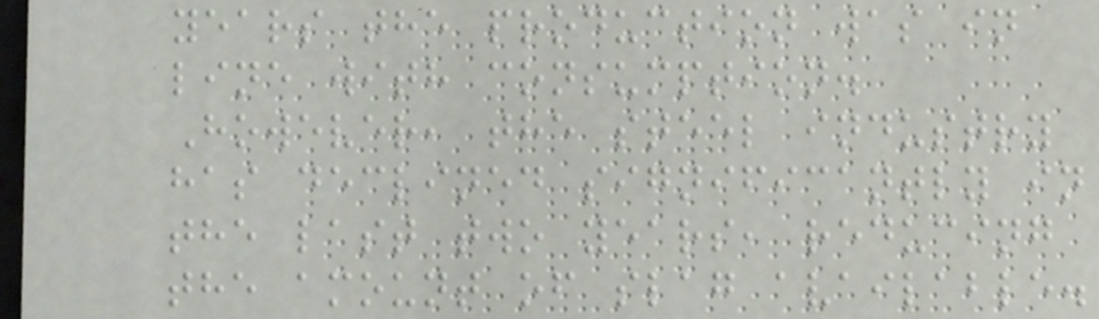years the production was in
line with consumption.
However, the steel industry
has declined significantly in
the last two years, reducing
the amount of slag available.
